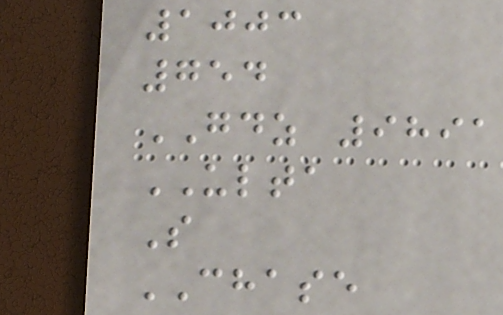1003
754
GDZ 9891
ULTA
S
CHASE
